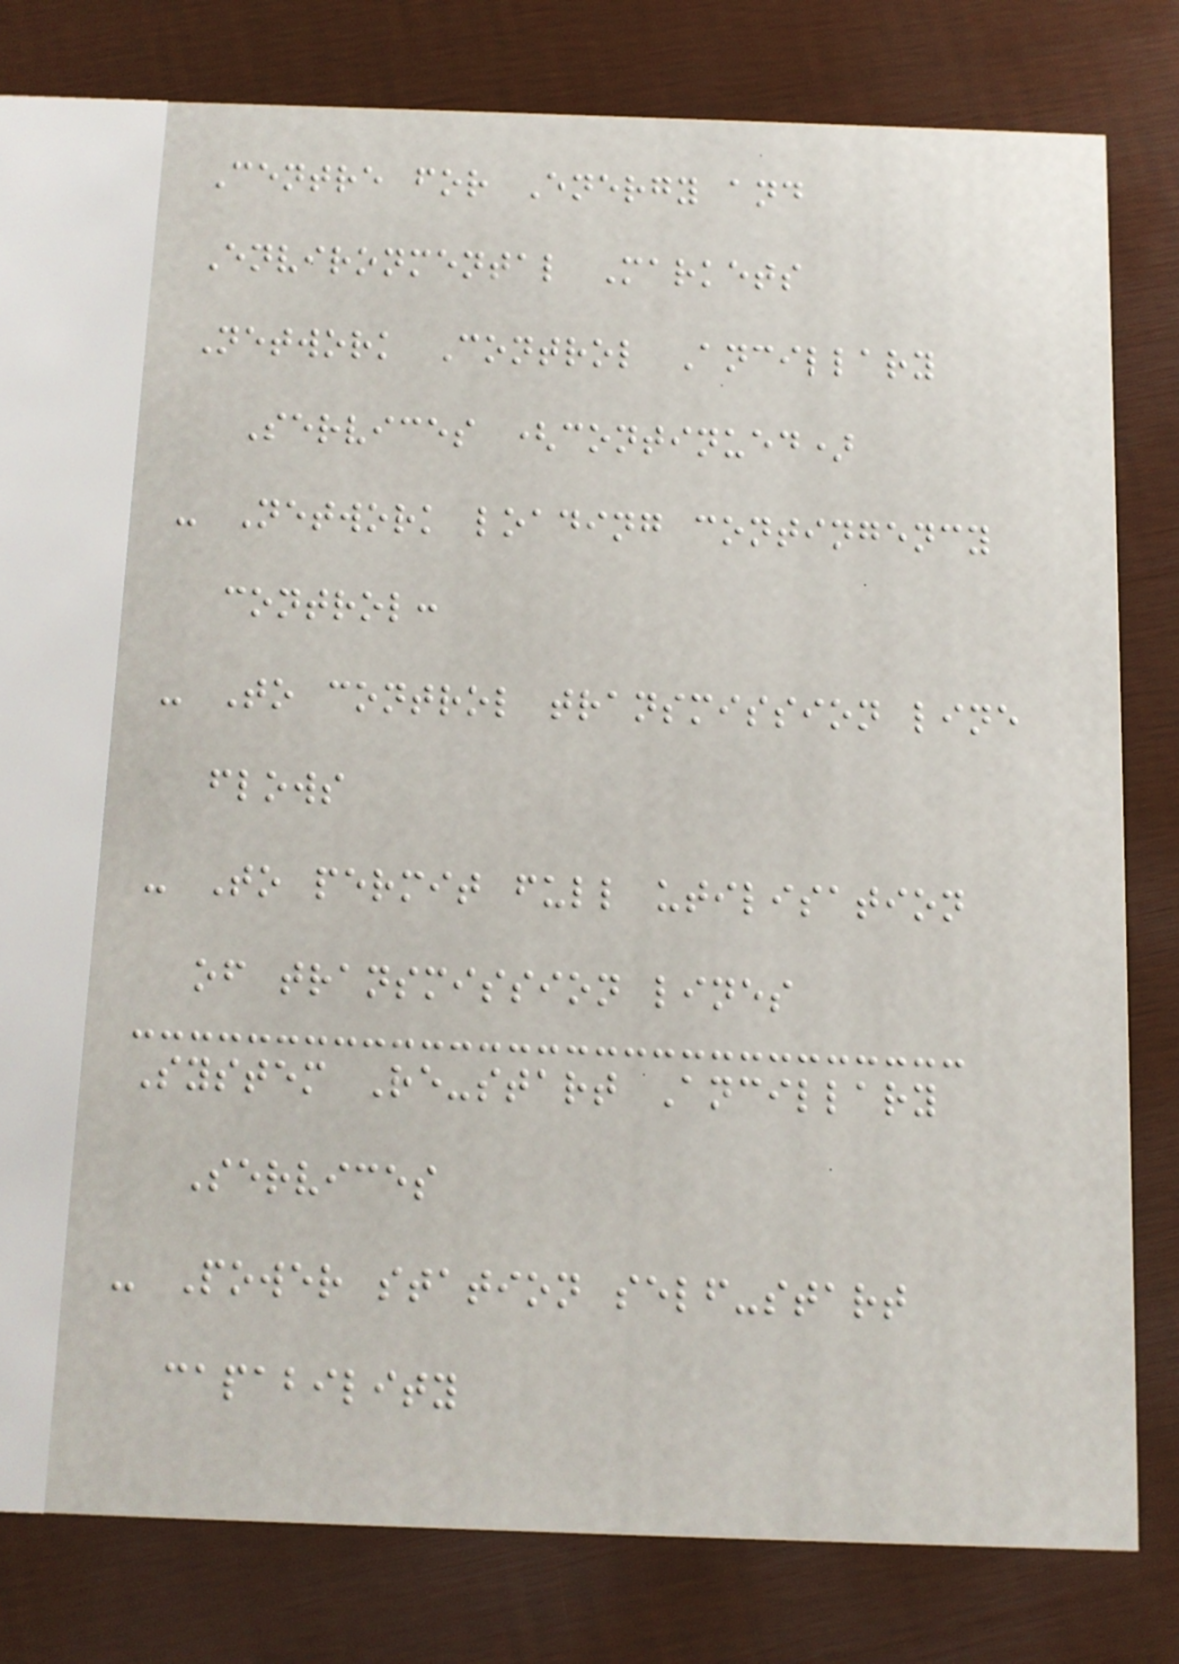Centre for Energy and
Environmental Markets
Network Control Ancillary
Services (continued)
- Network loading contingency
control:
- To control transmission line
flows
- To permit full utilisation
of transmission lines
System Re-start Ancillary
Services
- Power station self-start
capability
